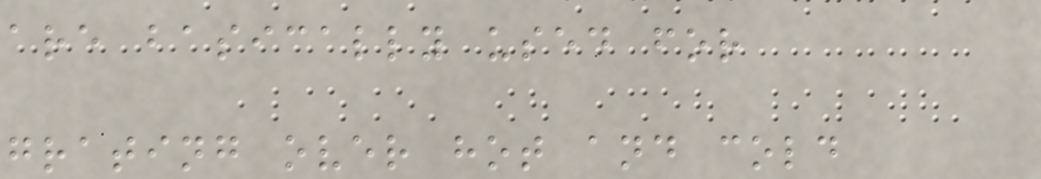are basically used for
grating over hot and cold
